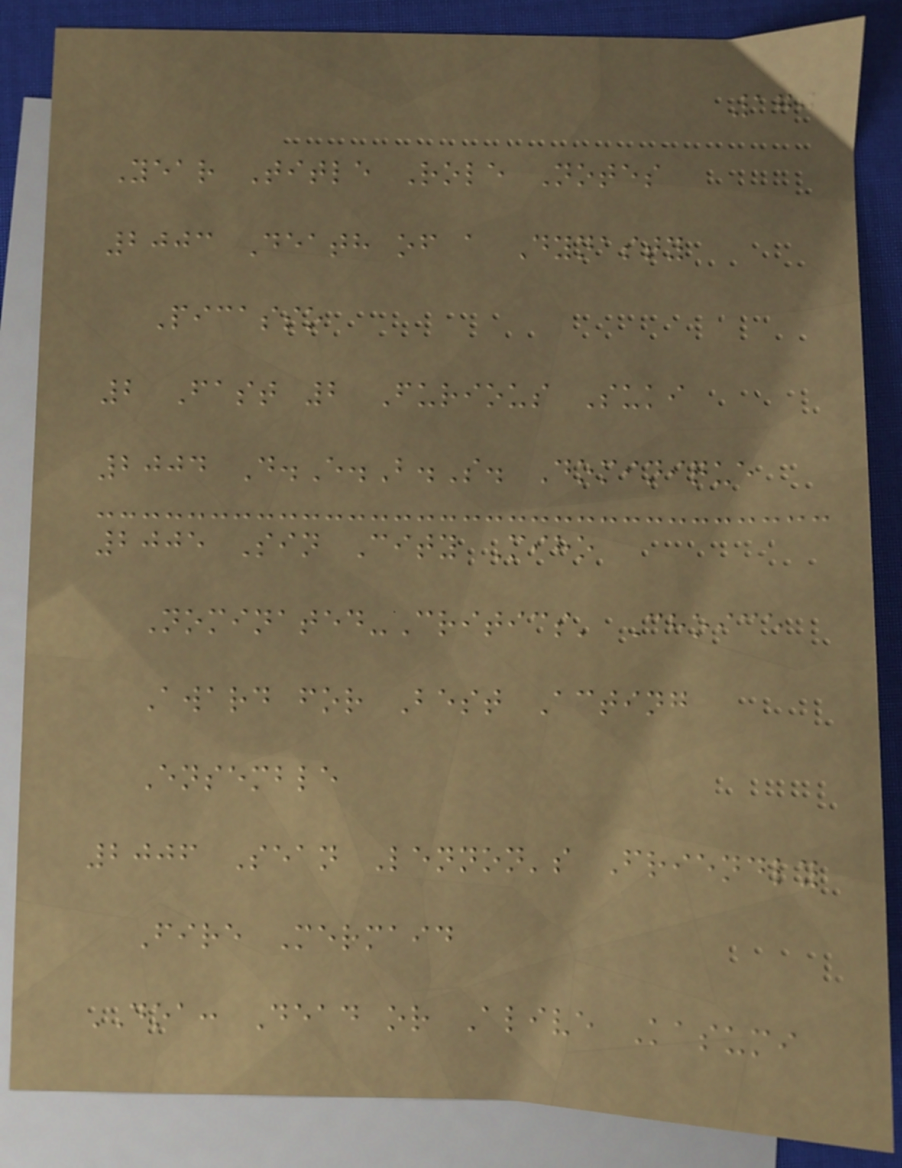170
Year Title Role Notes
2003 Death of a Dynasty
Picasso
2 Fast 2 Furious Suki
2004 D.E.B.S. Dominique
2005 Sin City Miho
Nominated-Critics' Choice
Award for Best Acting
Ensemble
2006 Sean Lennon's Friendly
Fire Mermaid
DOA: Dead or Alive Kasumi
